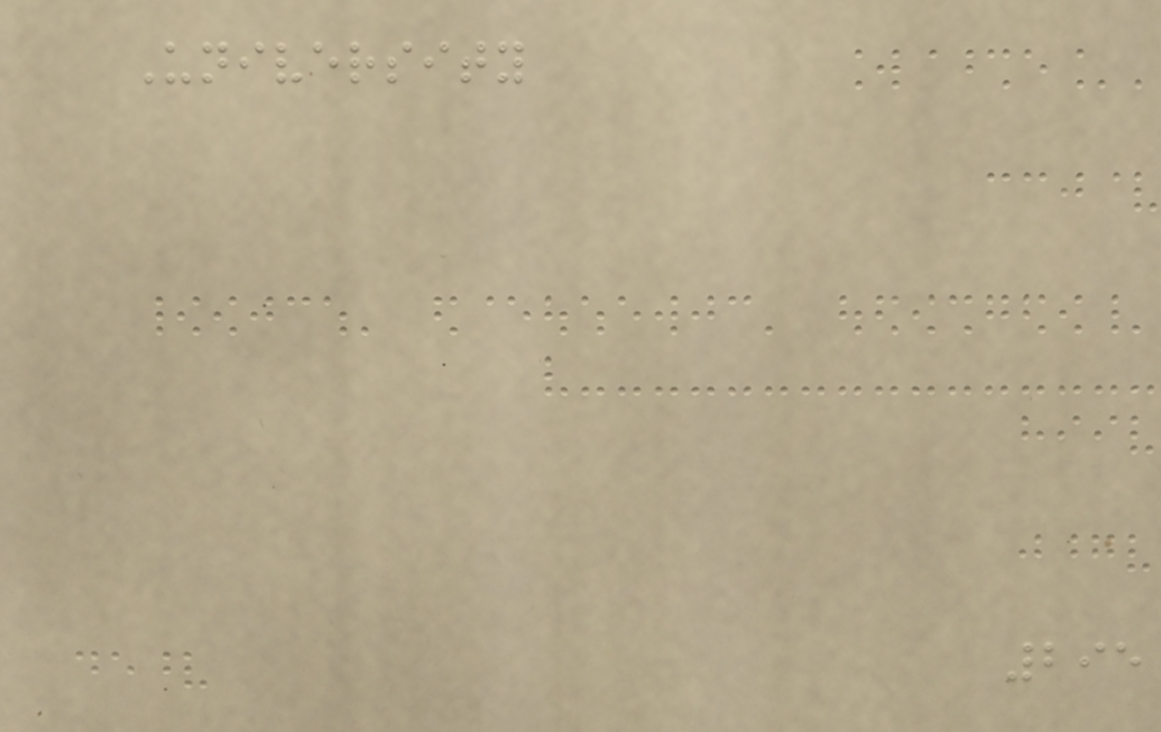University
295
